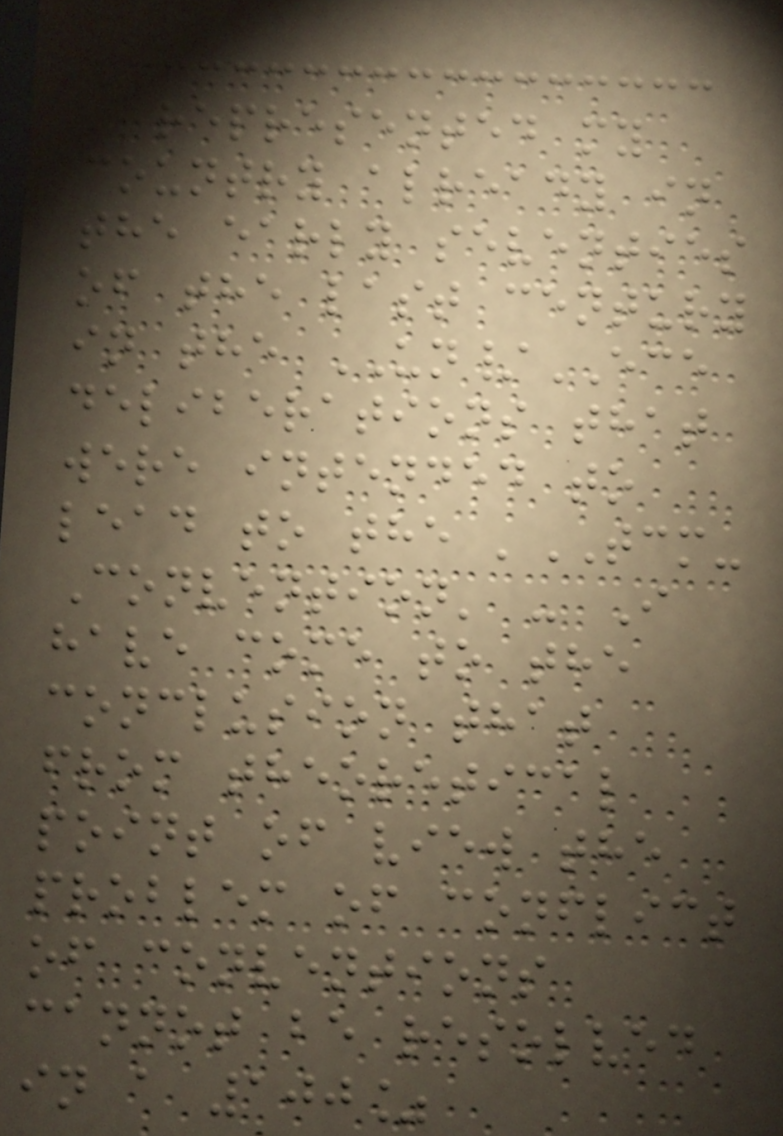represented my
country already in
the early seventies
of the last century
in the UN/ECE
deliberations that
were intended to
lead to the 'TCM-
Convention' - I
have come to the
conclusion that
from theoretical
point of view the
problem of conflict
of conventions
cannot be resolved
in a 100%
